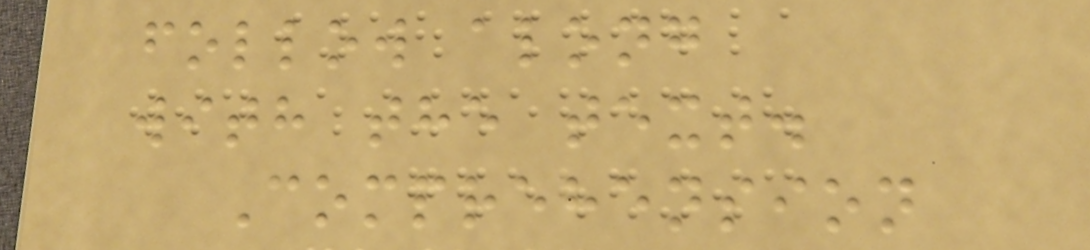follow along
with the text.
Comprehension
